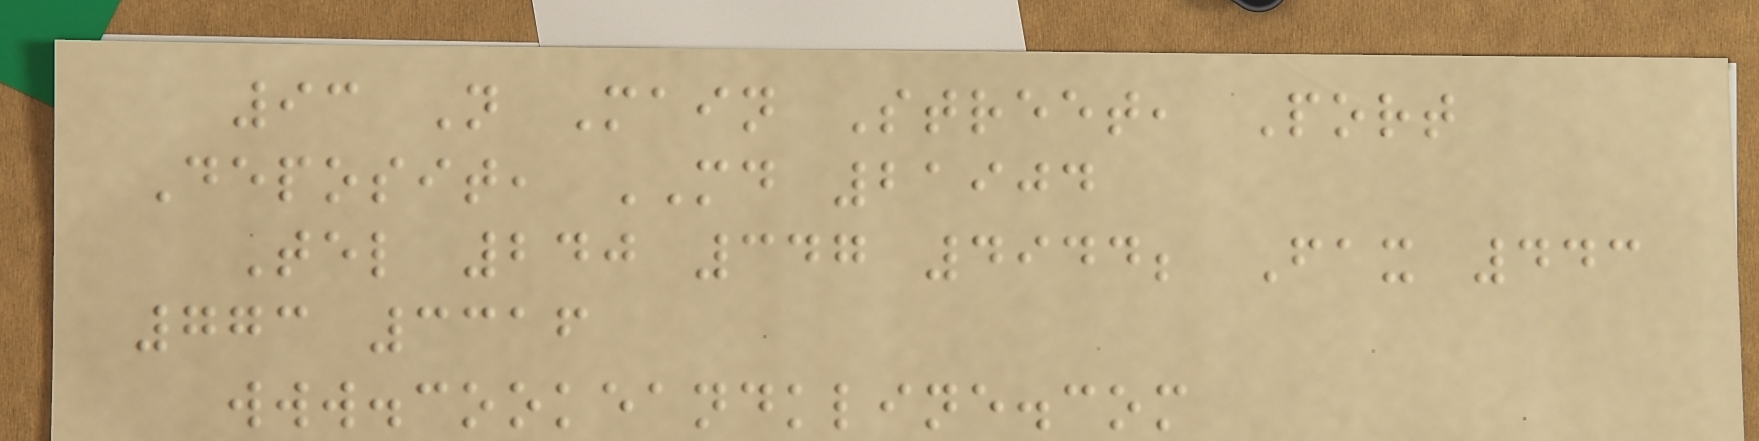93 N Main Street, Port
Deposit, MD 21904
Tel 240 347 4944; Fax 443
773 3316
www.cookeandkline.com
